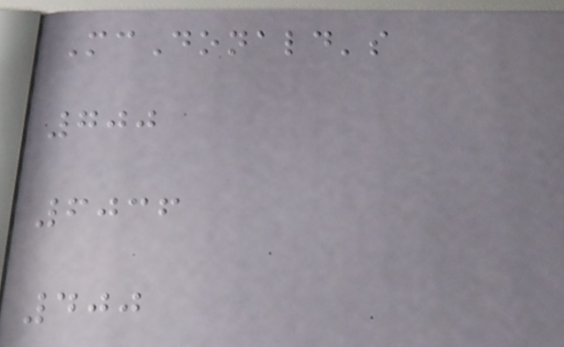McDonald's
700
6036
400
